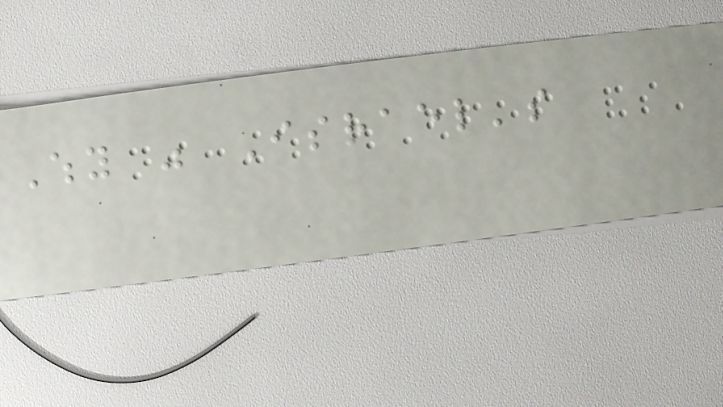Why was Israel's
